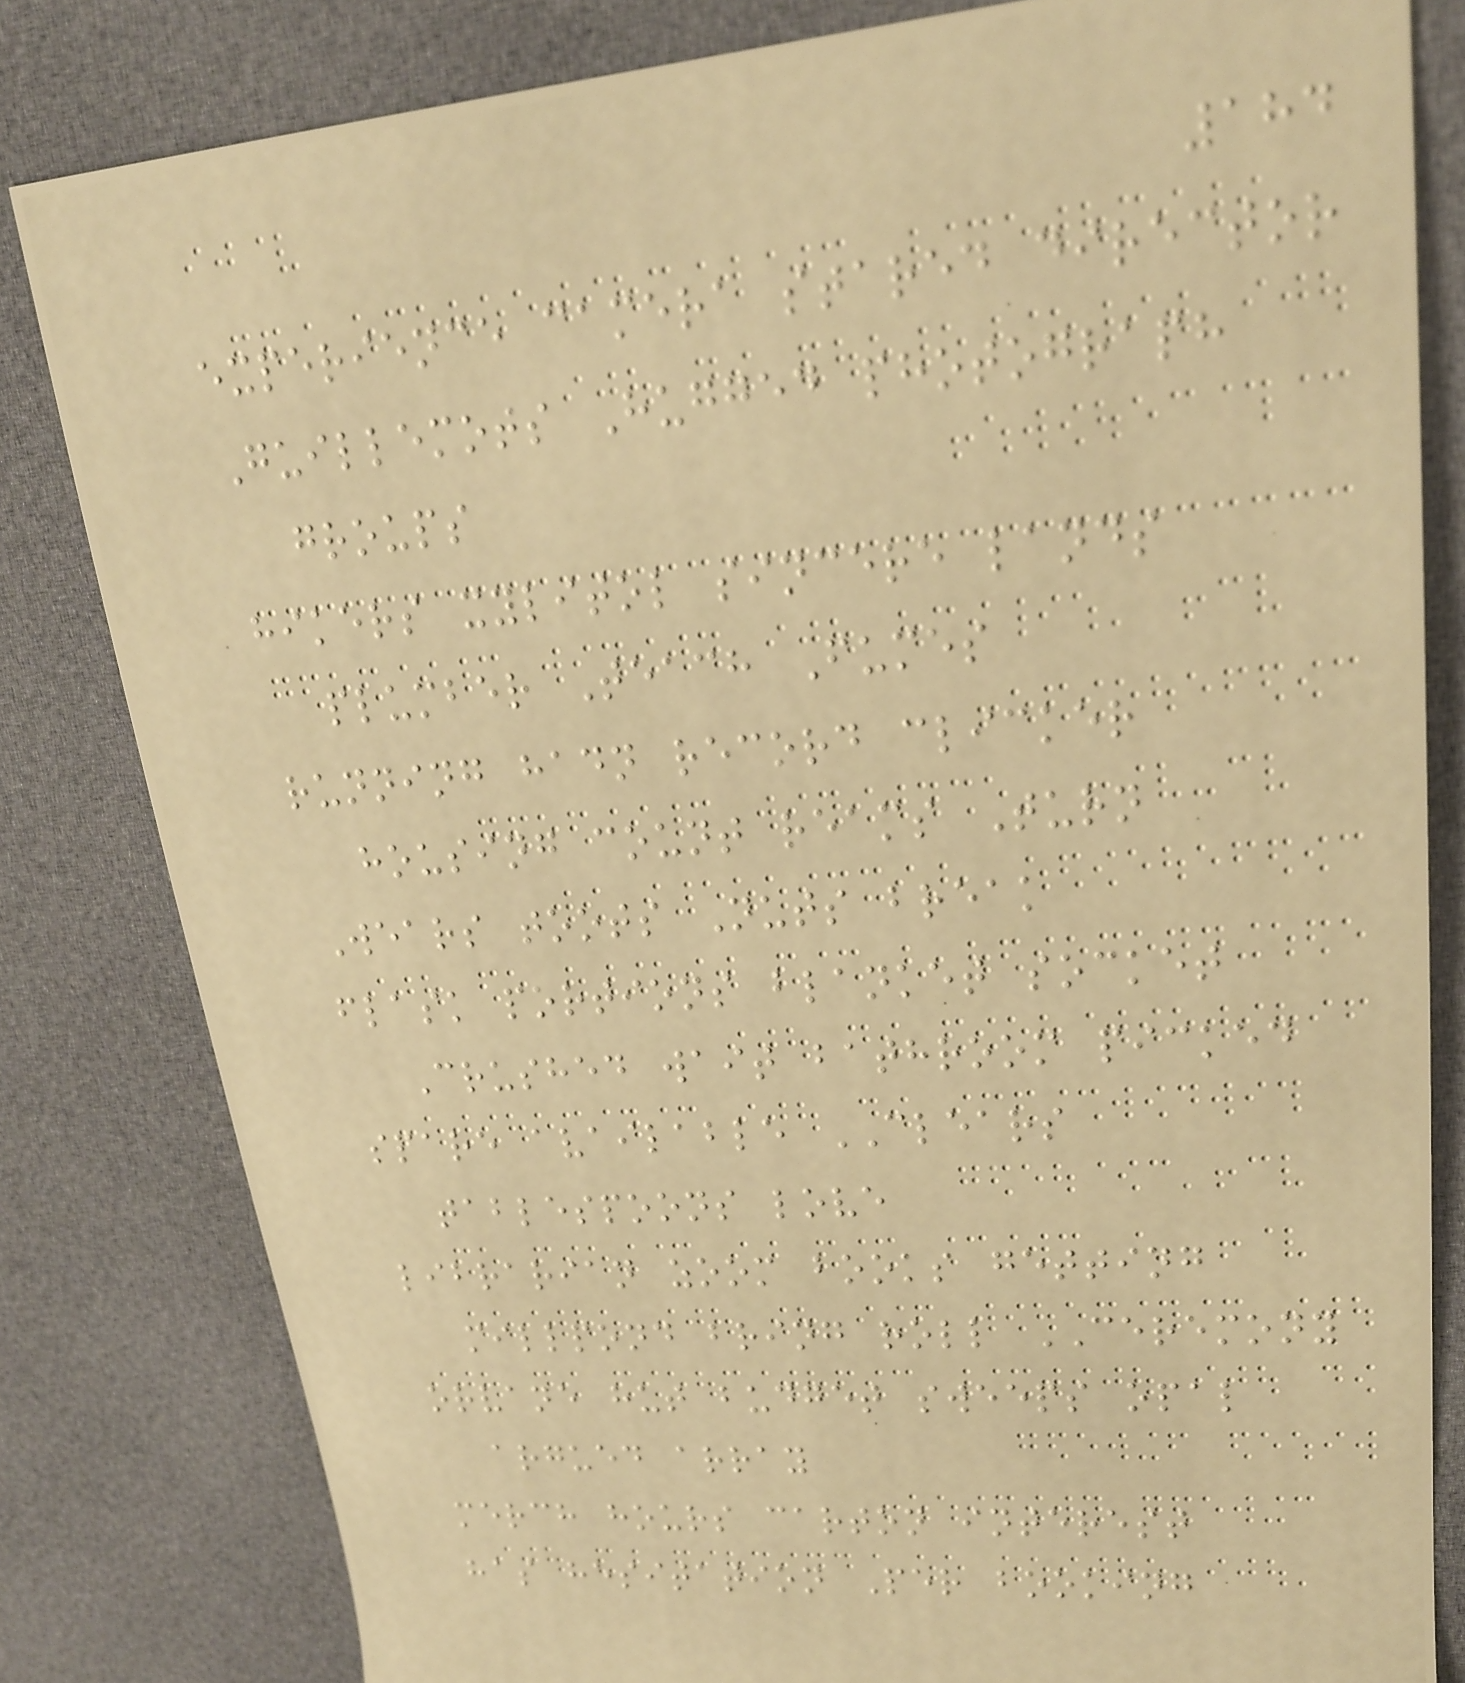184
experience camera stared director
Guillemots Hugged photograph
groups
hikers xylitol sincere lands
plumber Teach Fumes
running hadn record clicker
housing count reams Turn
Wears toots Nuts break
flask portions blanket socket
Crushed wait bathroom picked
spare available CLEARS
tablespoons love
librarian zoom books getting
millpond bring roll CEREMONY
orvane hut budget sweeps opal
argued array
merch hours carton interest
has hesitation Per booking
